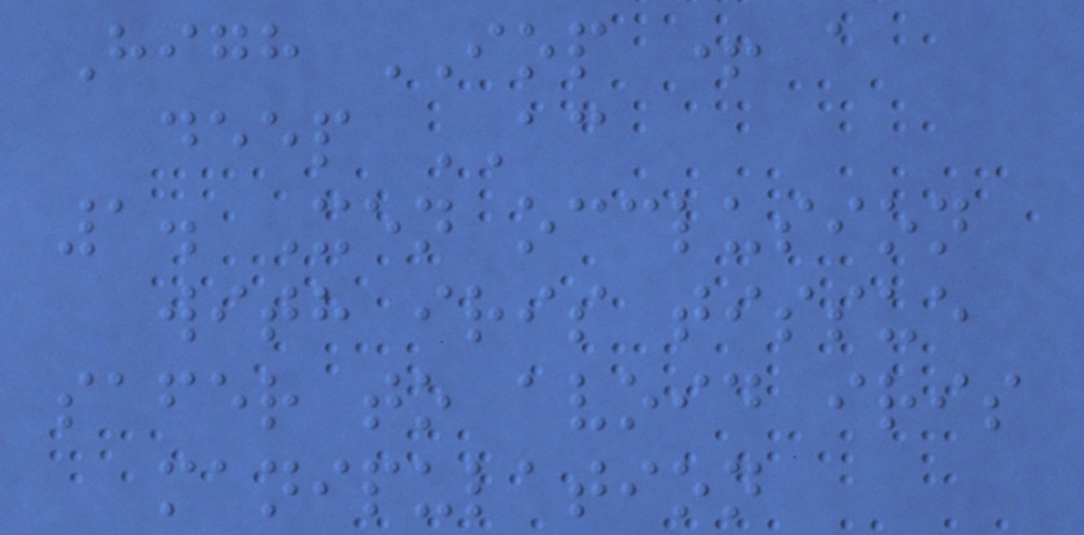High IOP + a
deep AC
1. Xen occlusion
with iris tissue
safer to avoid iris
manipulation
